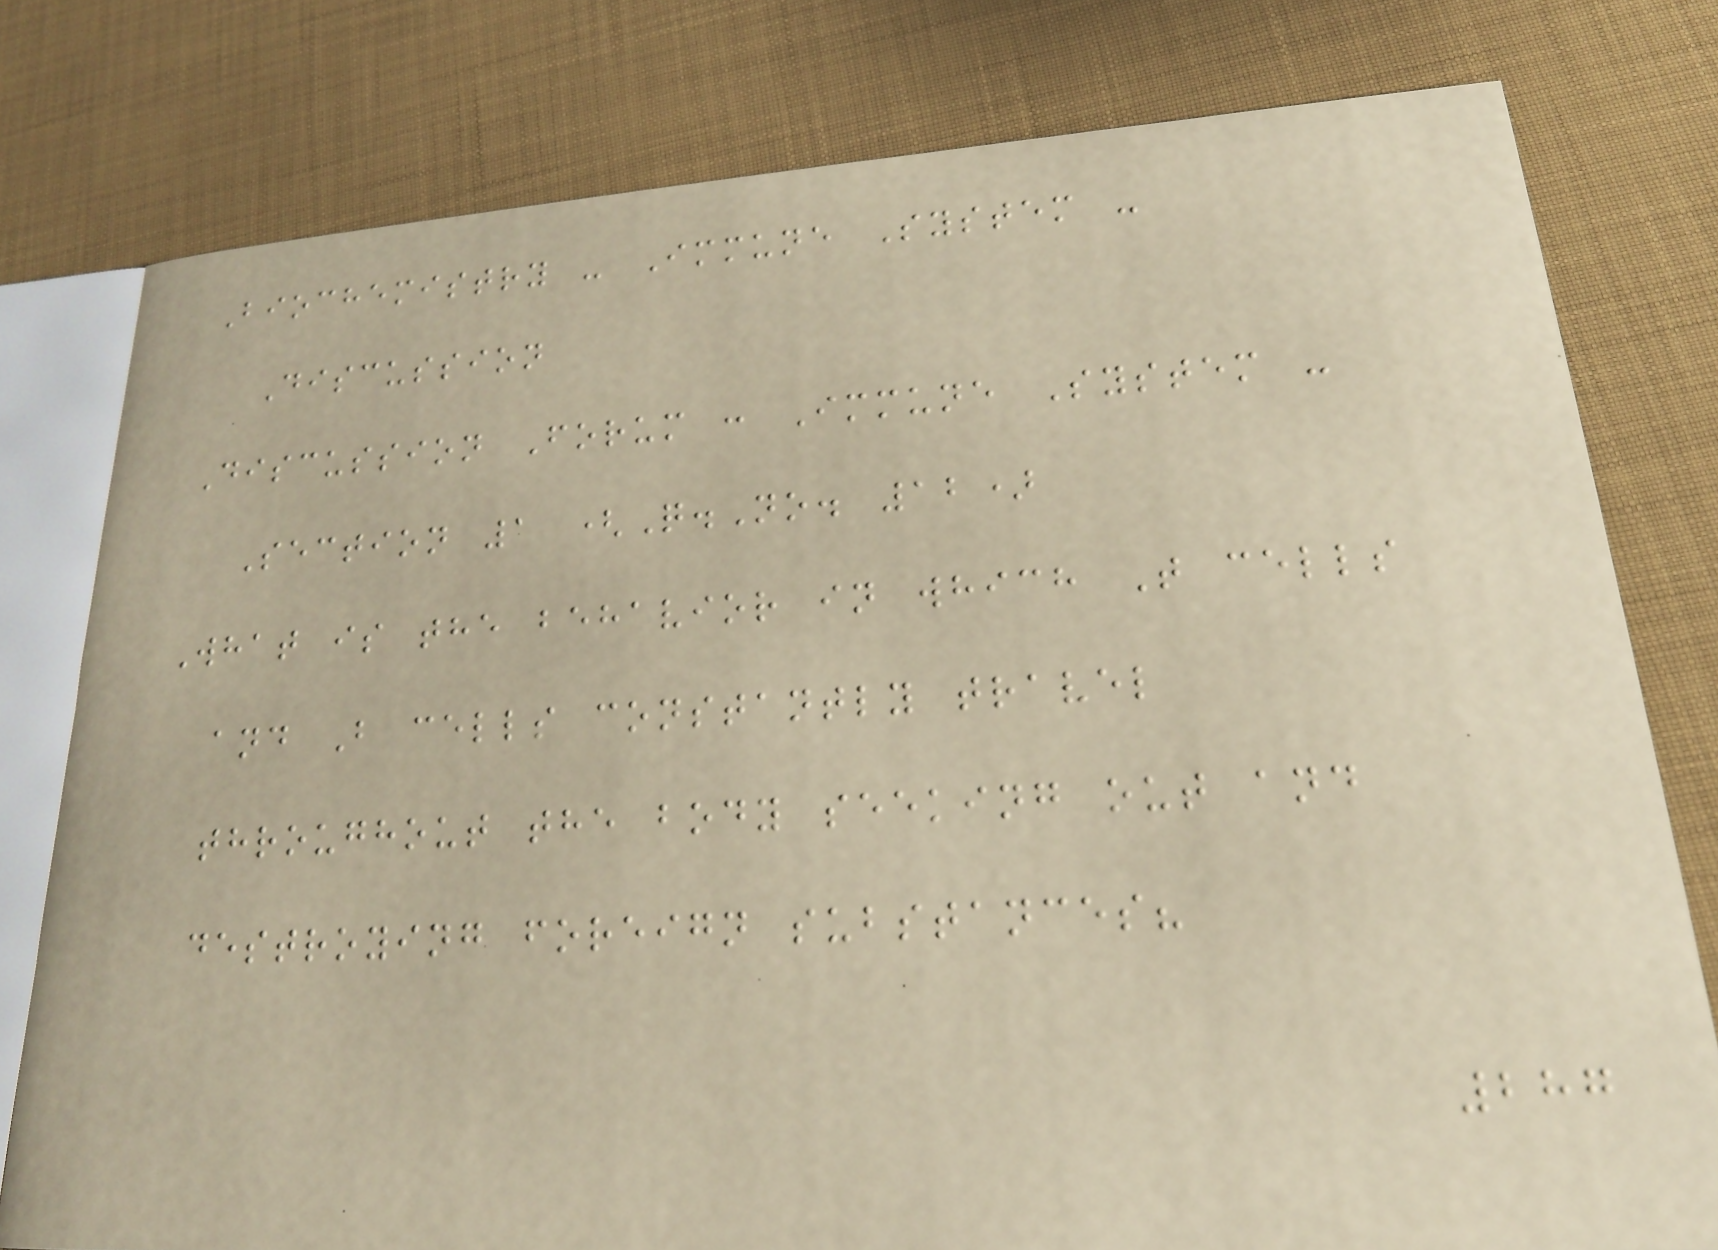Biochemistry - Immune System -
Discussion
Discussion Forum : Immune System -
Section 1 (Q.No. 12)
What is the behavior in which T cells
and B cells constantly travel
throughout the body seeking out and
destroying foreign substances?
287
